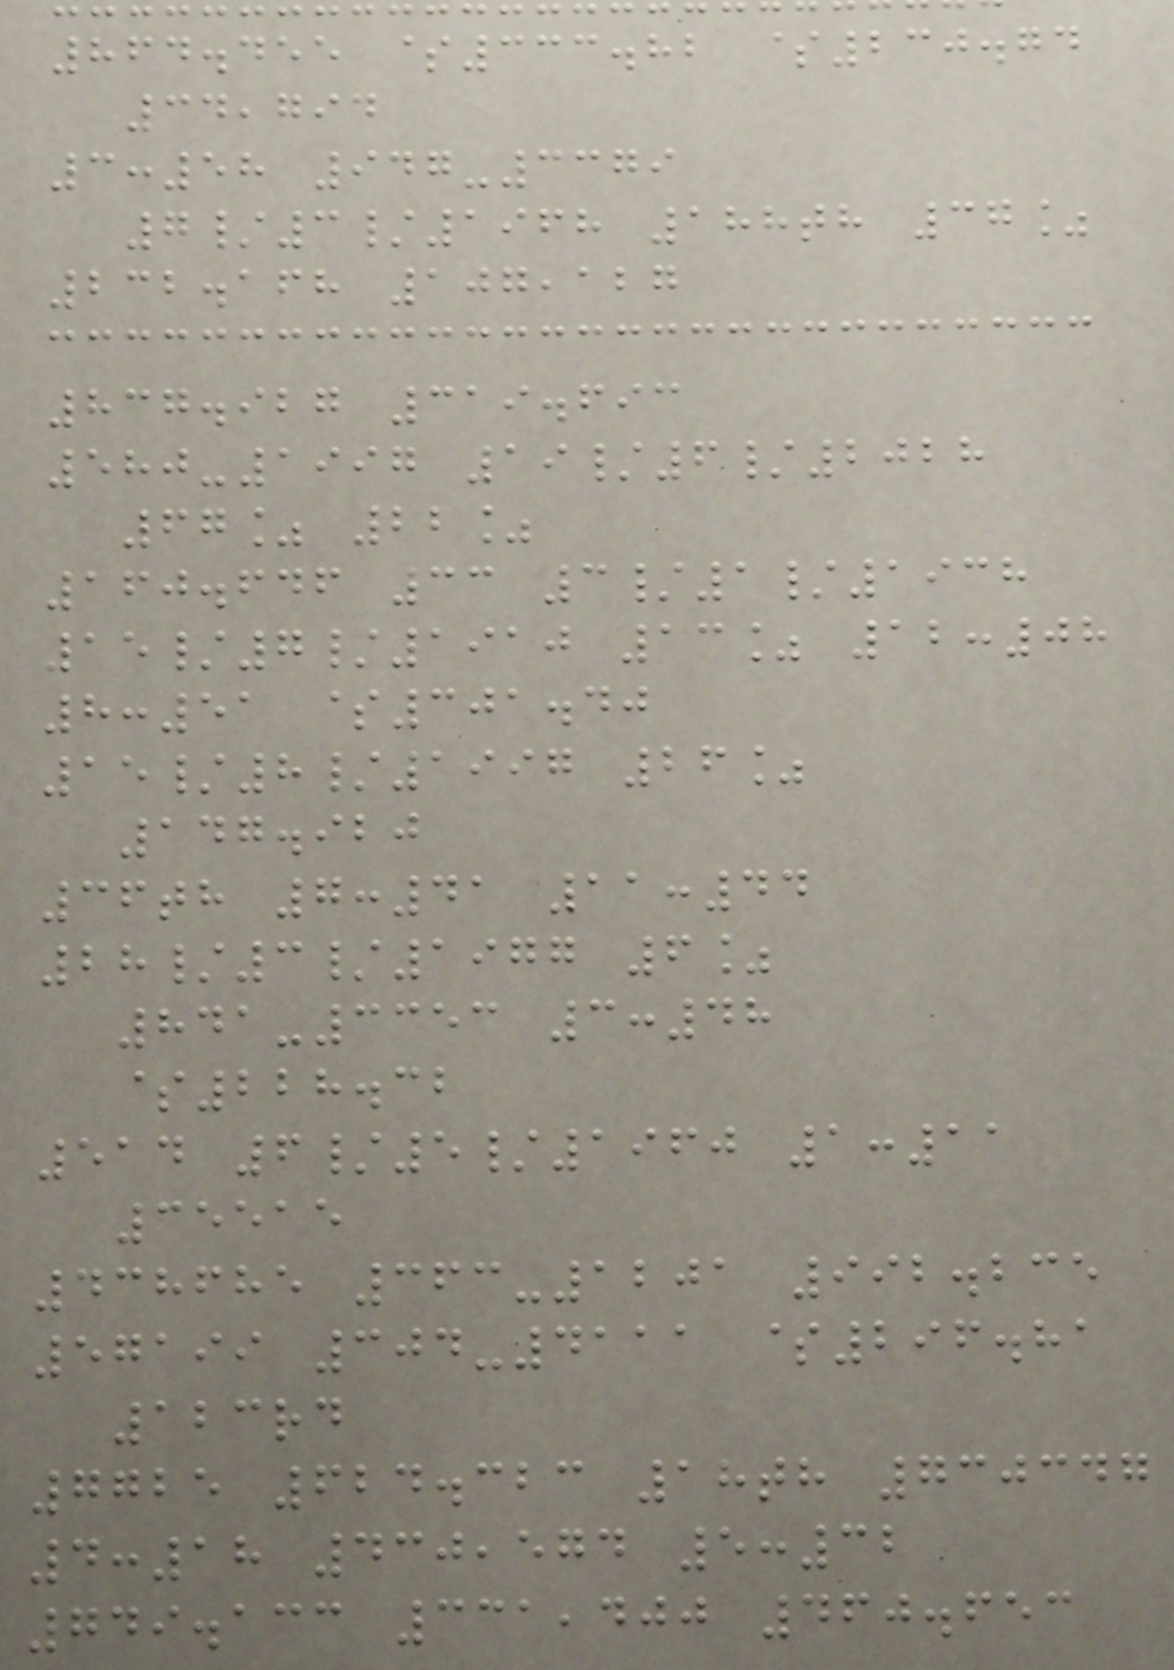864.455 $333.82 $230.74
34,794
3:58 947-3379
7/3/1968 188th 37%
232.168 107,127
837.927 319.693
580-1997 19/6/2028
67% 22%
160.646 33 3/1/1938
15/7/1910 13% 12:08
8:51 $301.40
15/8/1997 26%
147.920
36th 7:41 11:44
28/3/1977 6%
841-3353 3:48
$228.32
514 6/5/1960 1:11
35515
438685 363-1201 992.235
57199 304-4111 $296.81
123rd
7725 624.323 18th 730347
4:18 430,574 5:32
749.133 331,400 460.653
